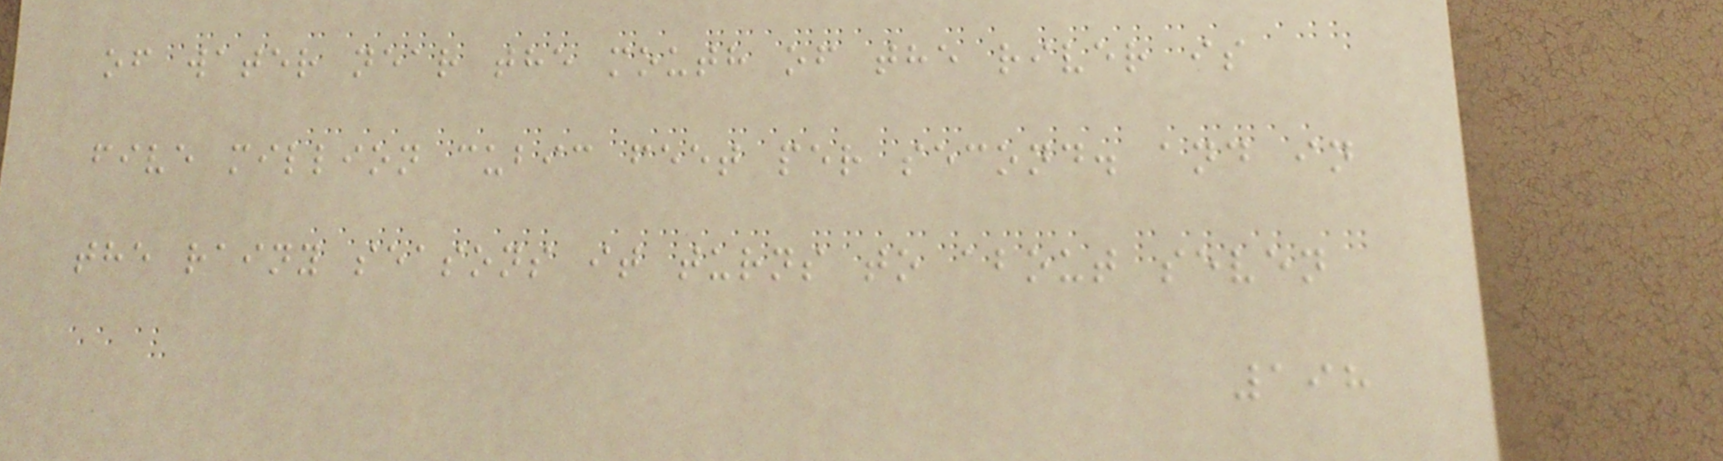of water near the mouth of the river is
five million cubic feet per second. and in
the rainy seasons it turns to about seven
198
